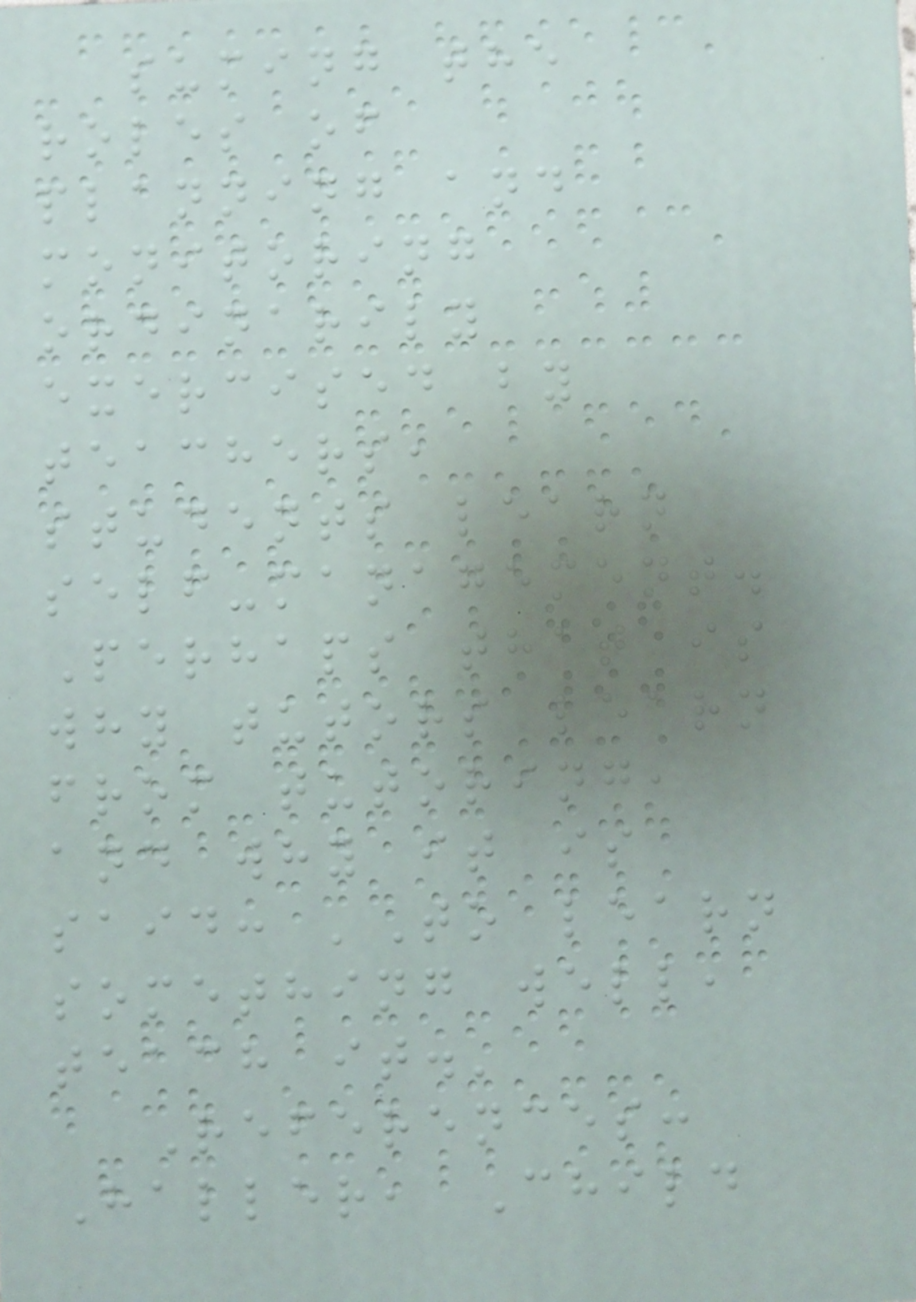suming the
roles of
planning and
monitoring
ordinarily
exercised by
teachers,
students learn
self-management.
Perhaps that is
why tutors learn
from tutoring,
and why it is
said: 'To learn
something well,
teach it.'
References:
Haller, Child
